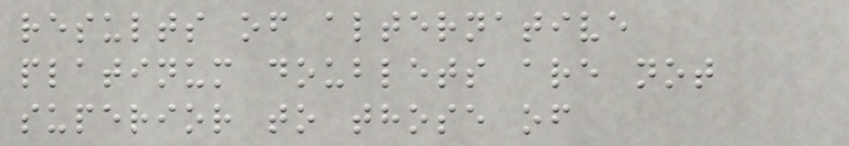results of alternative
platinum doublets are not
superior to those of
